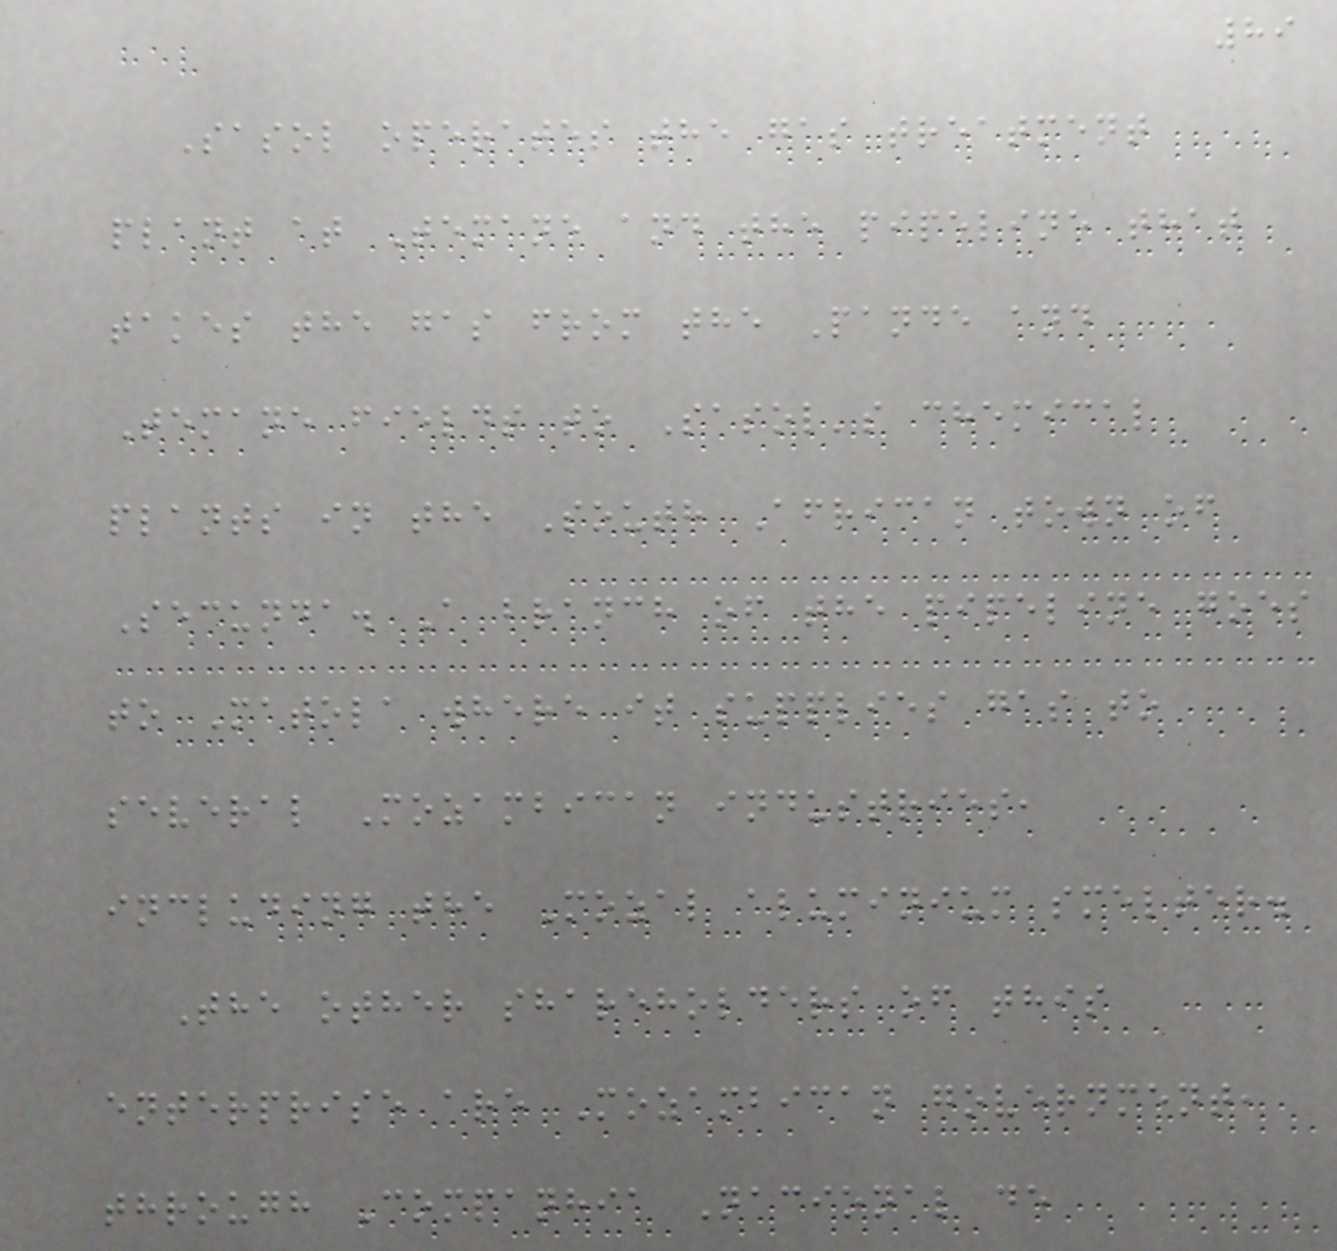89
Sasol operates the gas treatment
plant at Temane and the pipeline that
takes the gas from the Pande and
Temane fields to Sasol's chemical
plants in the South African town of
Secunda. A branch of the pipeline goes
to Matola where it supplies gas to
several Mozambican industries,
including the Mozal aluminium smelter.
The other shareholders of this
enterprise are Mozambican government,
through Companhia Nacional de
